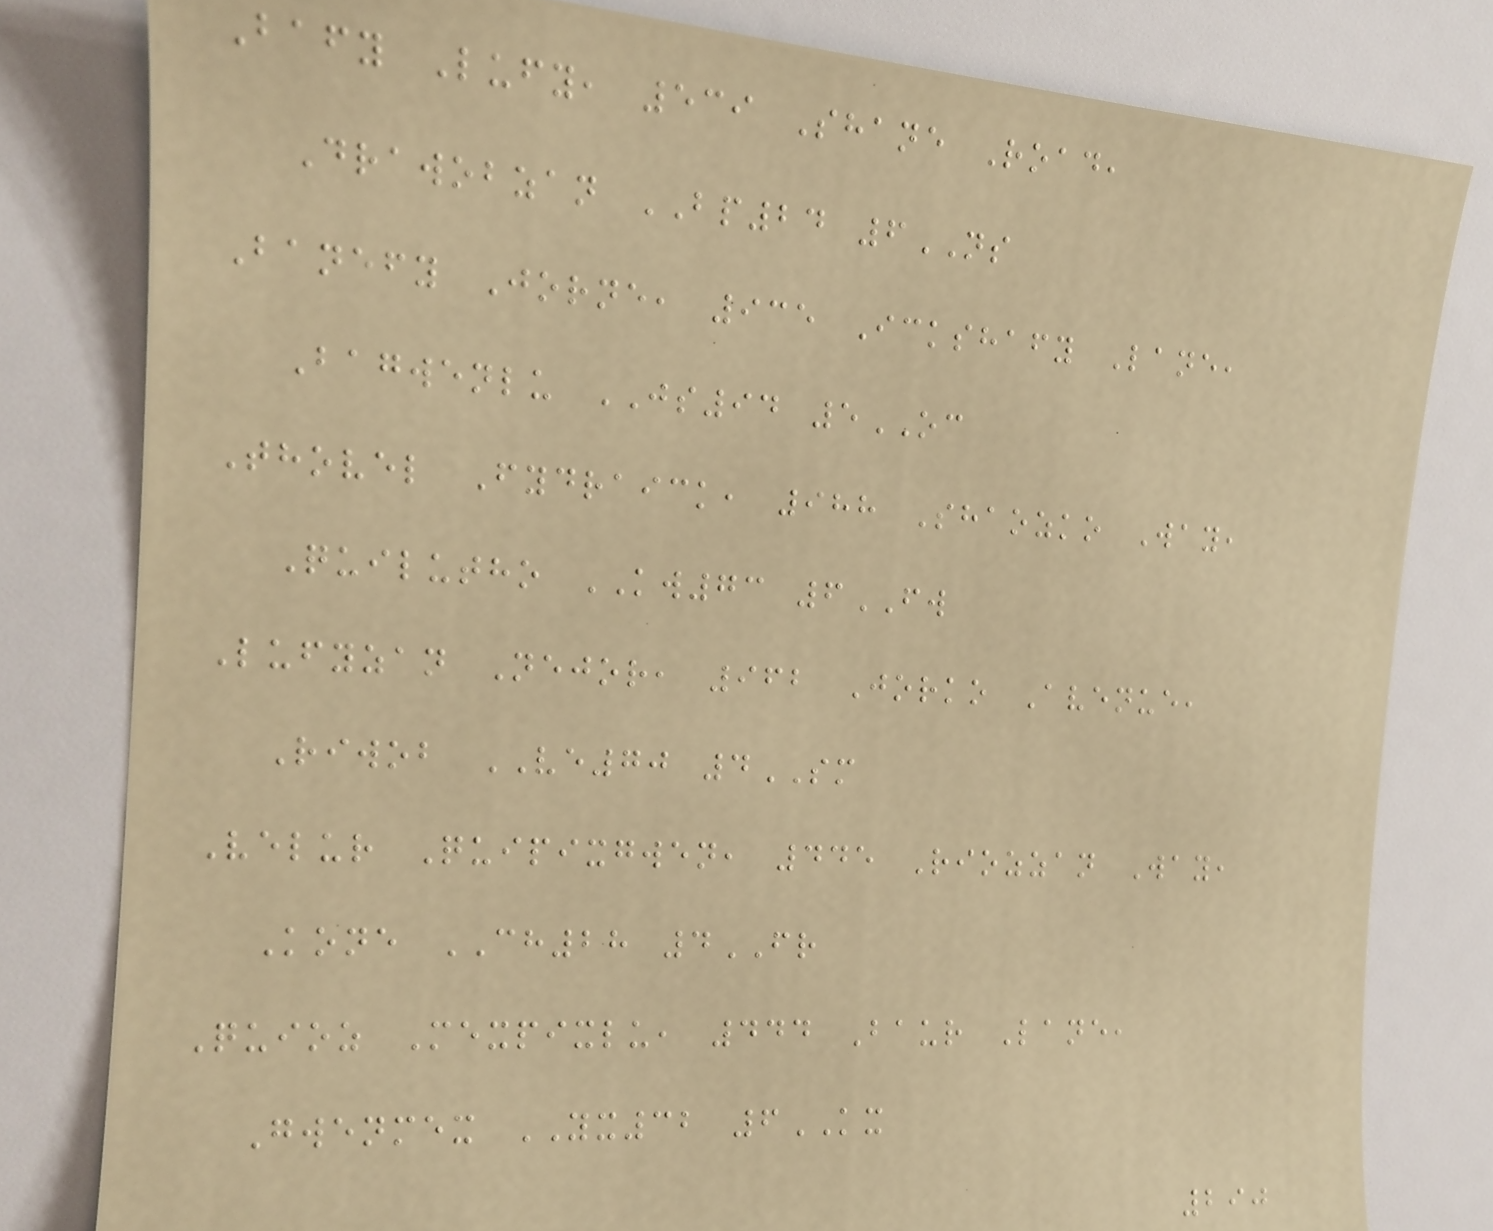Bafy Lufy, 539 Shane Road,
Drawobzan BP24 6NS
Banefy Jorne, 935 Ickshafy Lane,
Bagwenlu JS94 5OC
Thovel Fydraick, 988 Shaozko Way,
Quilutho KW73 6FW
Lufyzan Nejor, 962 Jorko Avenue,
Riwob VE70 4SM
Velur Quipixgwen, 445 Riozzan Way,
Kone CH28 4FR
Quioz Mexpixlu, 444 Baur Lane,
Gwenmex YX32 6KX
290
